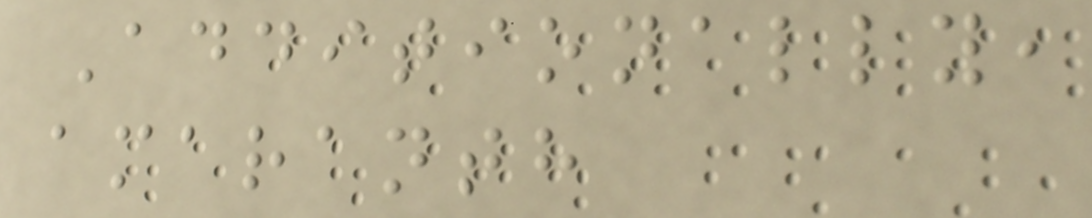Additionally,
amaranth
